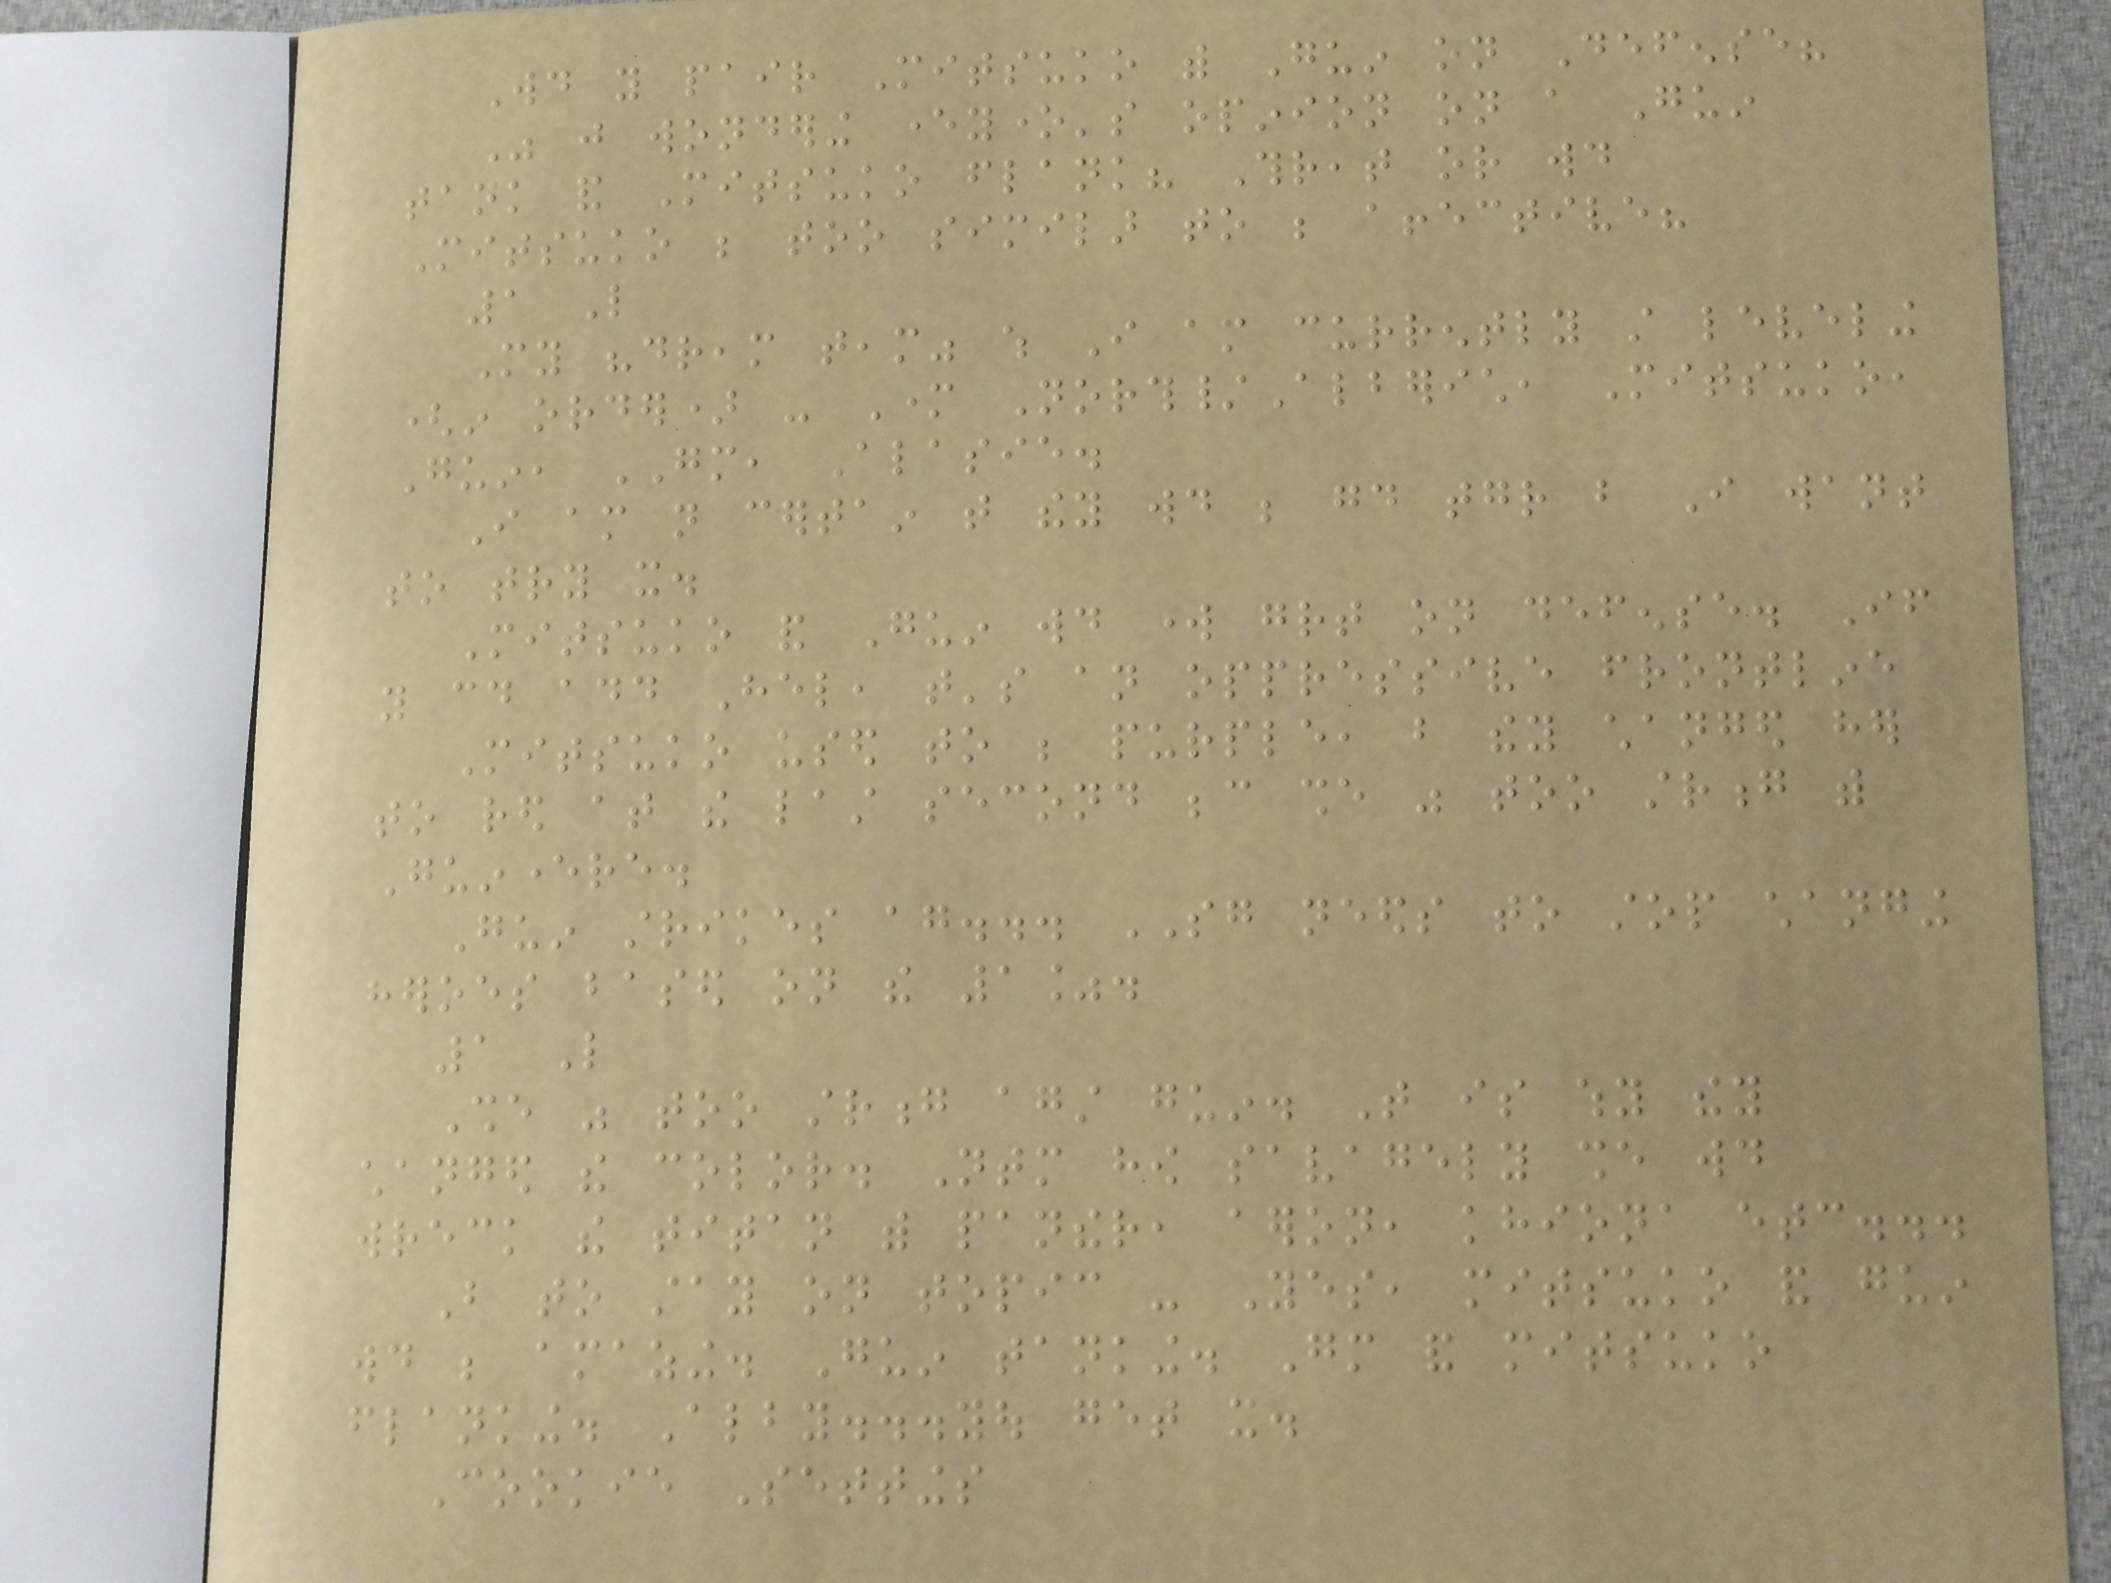Would you pair Mitsuko with Guin on Defense?
Was just wondering everyone's opinion on a Guin
tank and Mitsuko flank? Threat or would
Mitsuko be too similar to be affective?
1 Like
My "dream team" which I am currently still leveling
(in order) - Mother North/Alberich, Mitsuko,
Guin, GM, Alasie.
I am not certain that they would be good together but I want
to try it.
Mitsuko and Guin would work great on defense. If
you could add Hel, that's an oppressive frontline
Mitsuko used to be purple, but they changed her
to red at the last second because she was too strong with
Guineverre.
Guin strikes again... SG needs to stop changing
heroes based on the 1%.
1 Like
She was too strong against guin. That is why they
changed the color. Ntm how savagely she would
wreck the titan with panther, aeron, khiona etc...
But to stay on topic - Yes, mitsuko and guin
would be amazing. Guin tanking. Gm and mitsuko
flanking. Alby...you get it.
Cookie Settings
